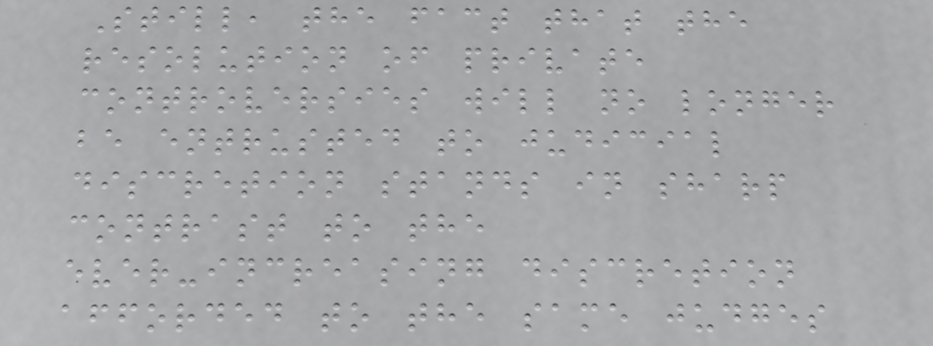Still, the fact that the
resolution of private
controversies will no longer
be entrusted to judicial
discretion stands in sharp
contrast to the
ever-increasing discretion
afforded to the same judges
